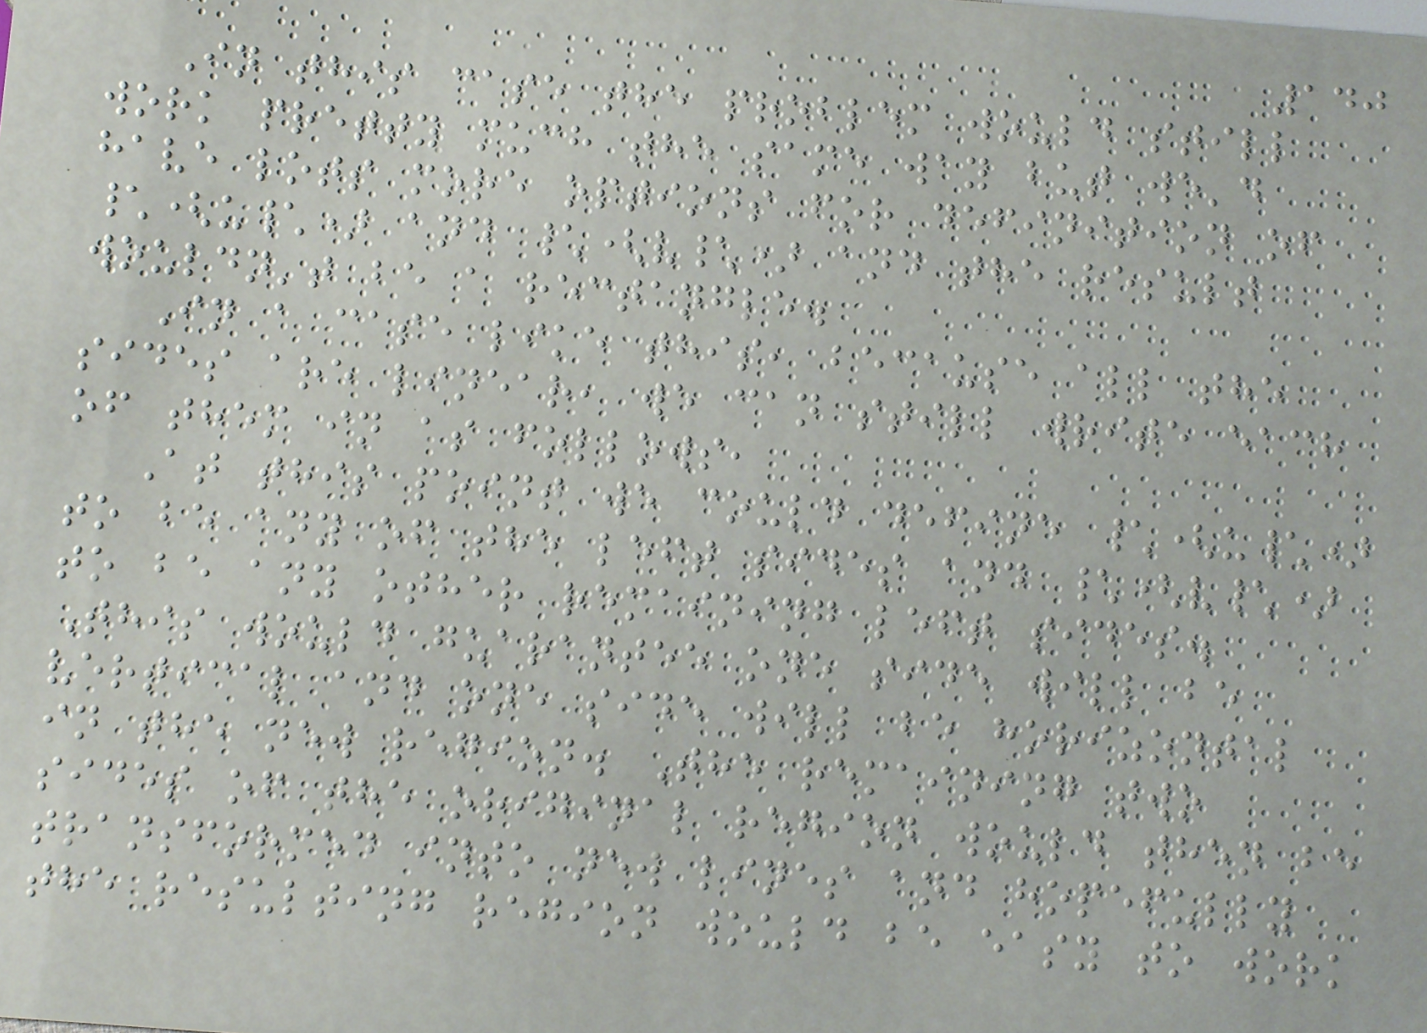140
In this case the problem would still
work pretty much the same way but we'd
have lots more options for definition of
\(u\) and \(v\) and the result
wouldn't be a rectangle.
In a case like this, because all the
sides are linear, we can still write each
of them in as follows,
At this point we could define \(u\)
to be any of the left sides and \(v\)
to be any other remaining left sides.
This would guarantee one side will be
vertical and one side will be horizontal
in the new region. The remaining two
sides of the original region would then be
transformed into new lines and hopefully
the resulting region would be easy to work
